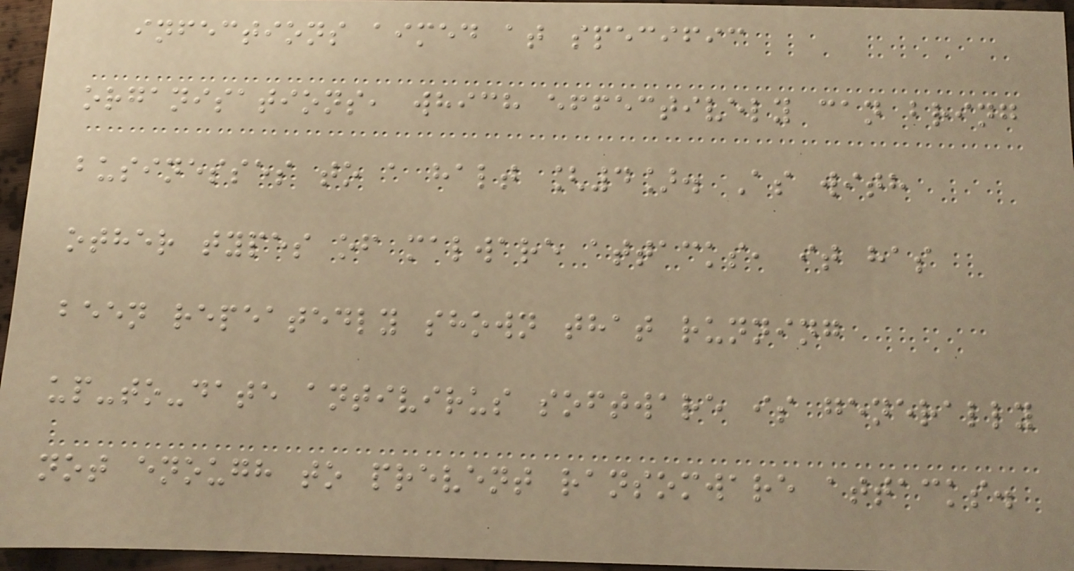infections aimed at specific
organisations, which effectively can bring
businesses to a halt [4]. As with
other types of malware attacks, it has
been repeatedly shown that running
up-to-date antivirus software is generally
not enough to prevent ransomware attacks.
